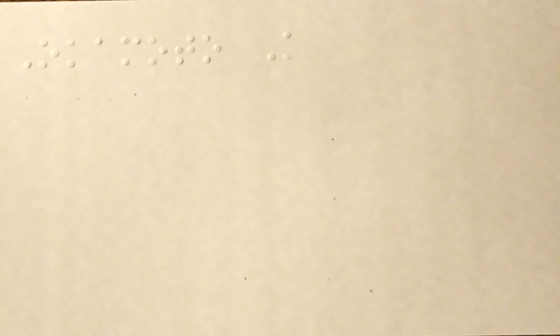Okamoto K
